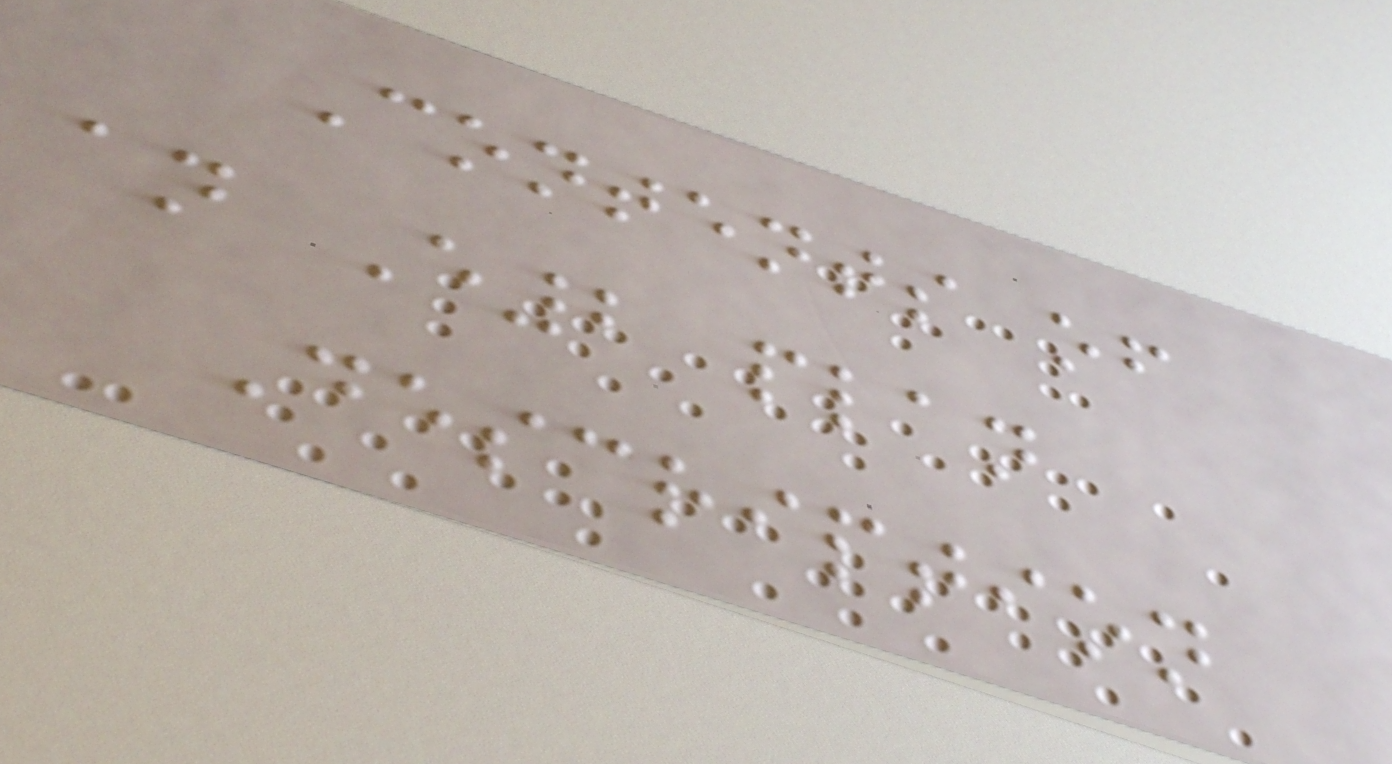Contents of
an E2 plan
Description
